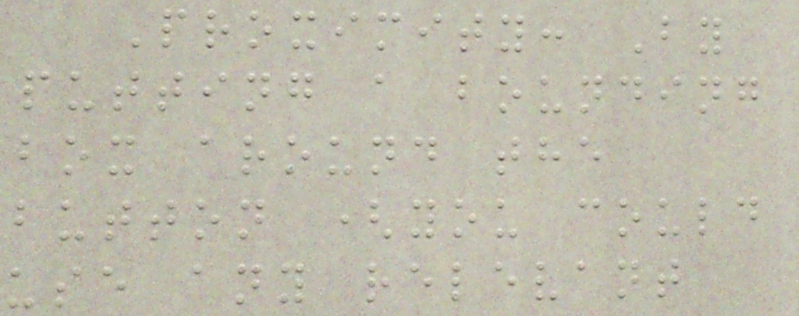Proximity: By
putting a bounding
box around the
button (you could
use any relevant
